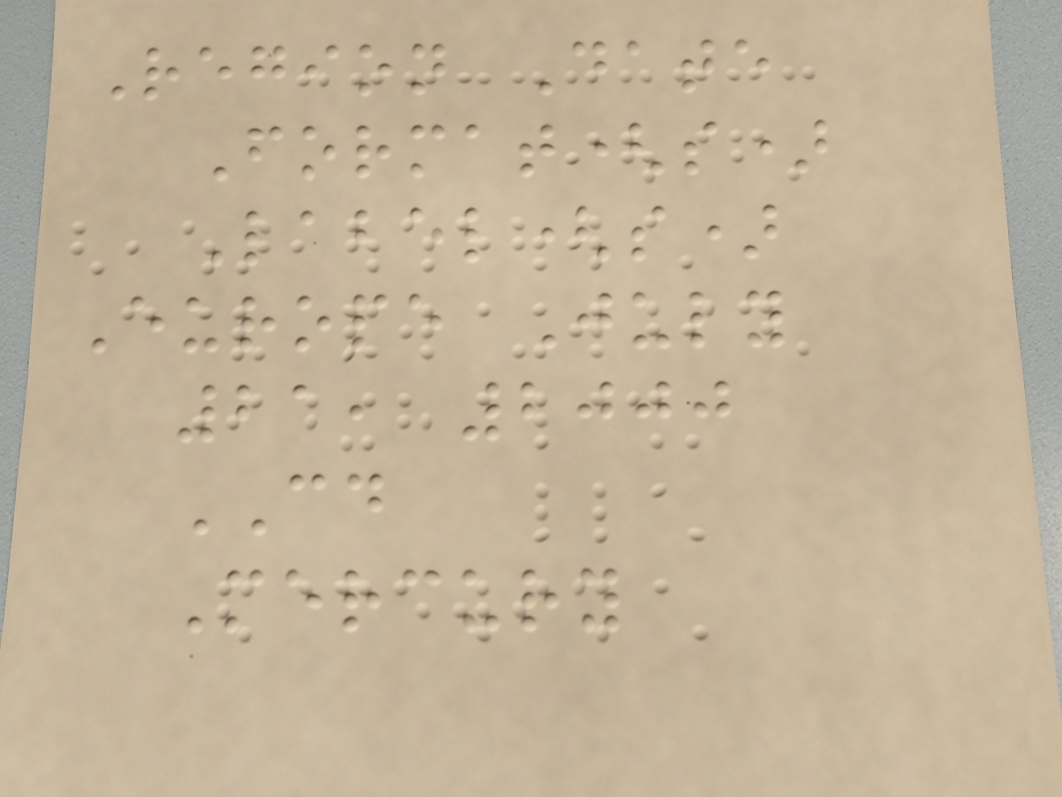Region Date
Format(s)
Label(s)
Europe July
21, 2000
CD
Mercury
